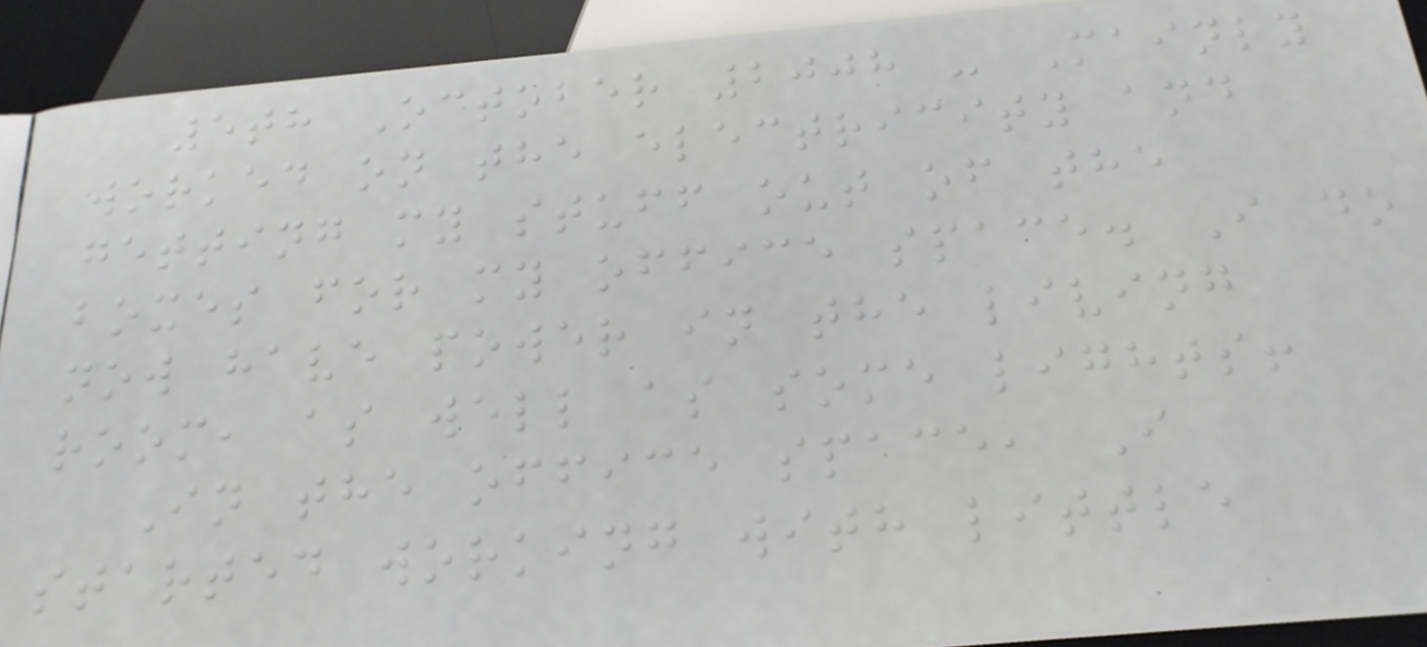5th October 2008 - Mainly
worked on the electricity and
getting my stuff out of the
boxes for my office space. I do
now have power in the living
room, as well as some lights!
In the office space, I
started working with little
